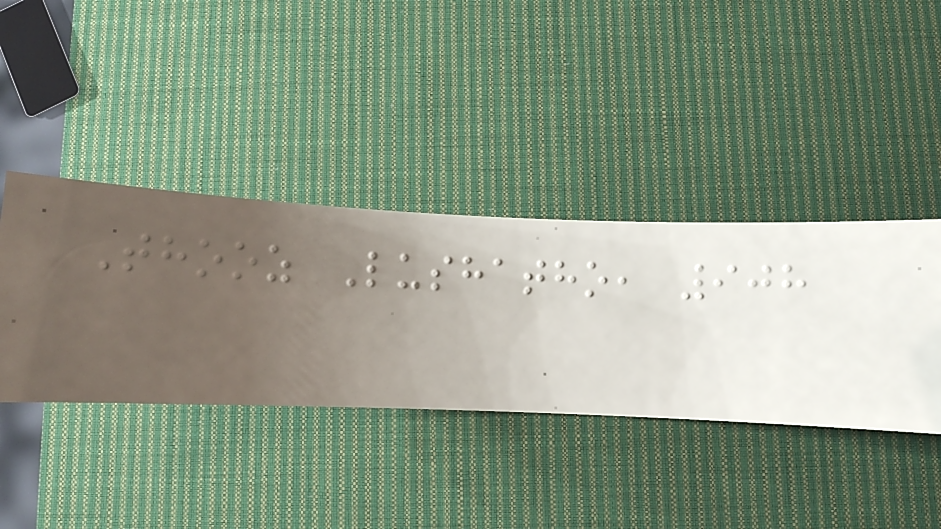Thooz Lushatho, 908
